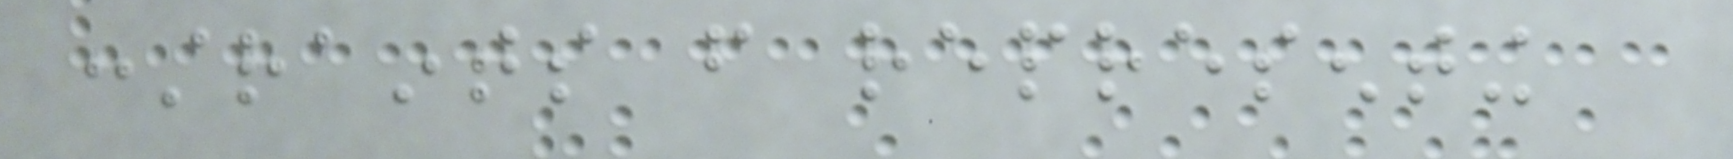constraints from representing
